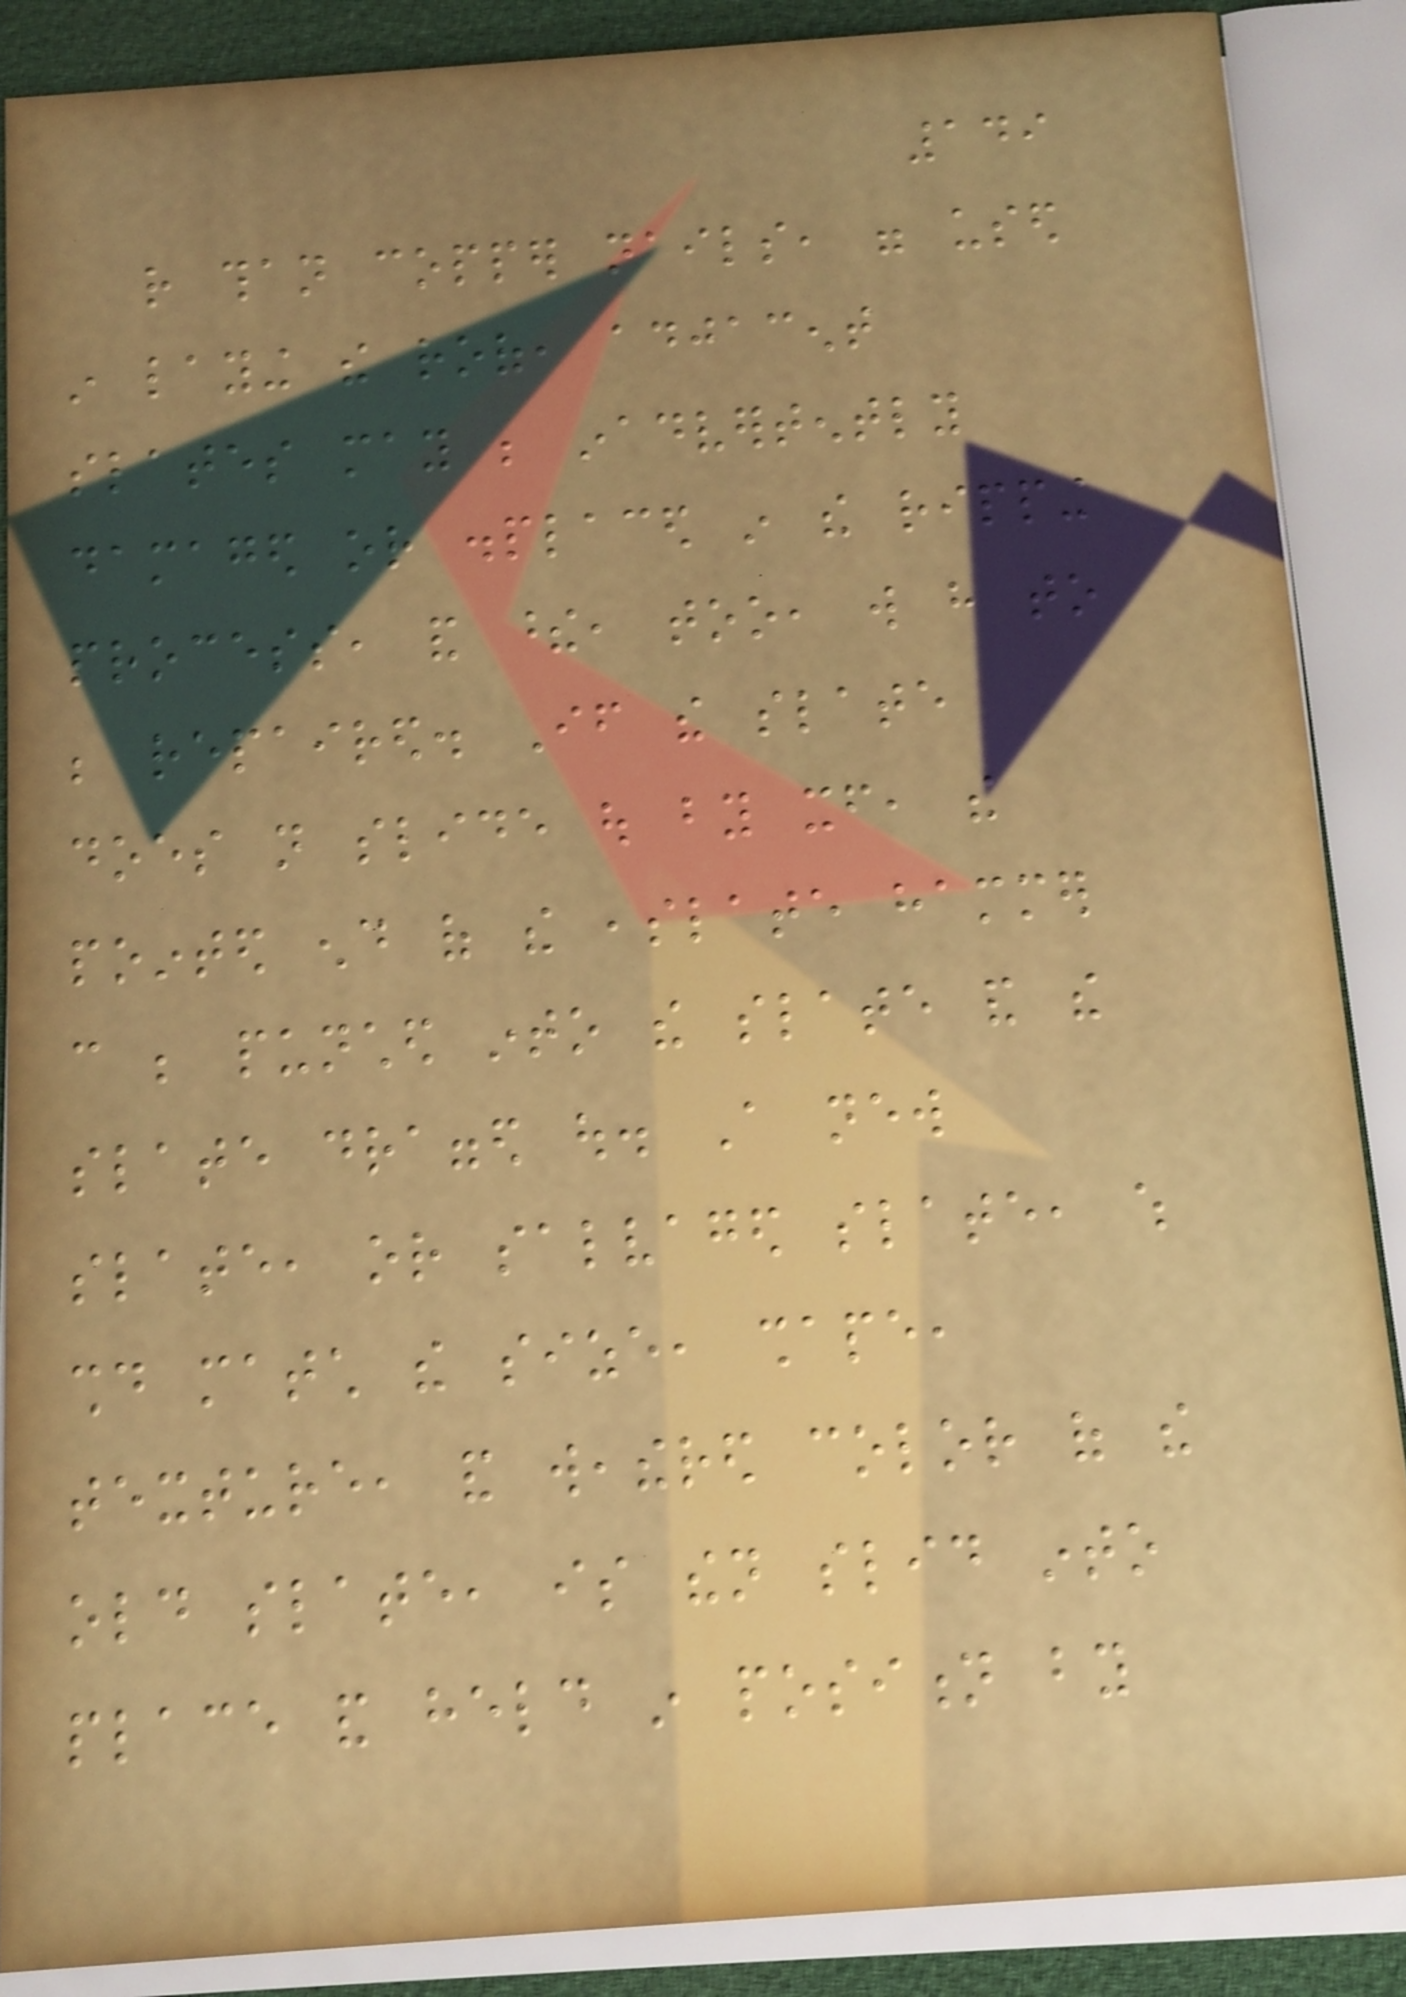149
rather than copper nails, were used
in laying the roof, adjacent
slates may be inadvertently
damaged or displaced in the ripping
process, and these, too, will have to
be repaired. If the slate
does not slide out by itself, the
pointed end of the ,slate hammer
can be punched into the slate and the
slate dragged out. A new
slate, or salvaged slate, which
should match the size, shape,
texture, and weathered color of the
old slate, is then slid into
place and held in position by
